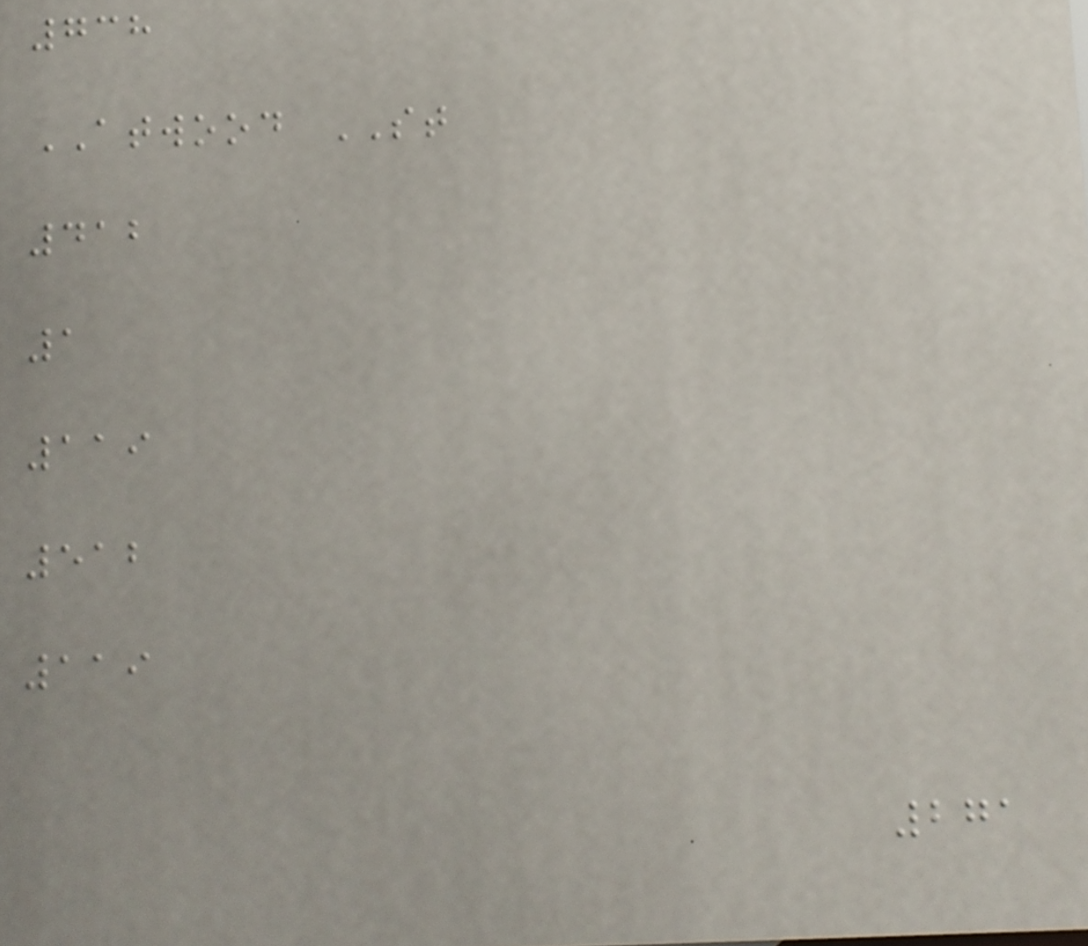738
ATWOOD ST
412
1
119
512
119
271
